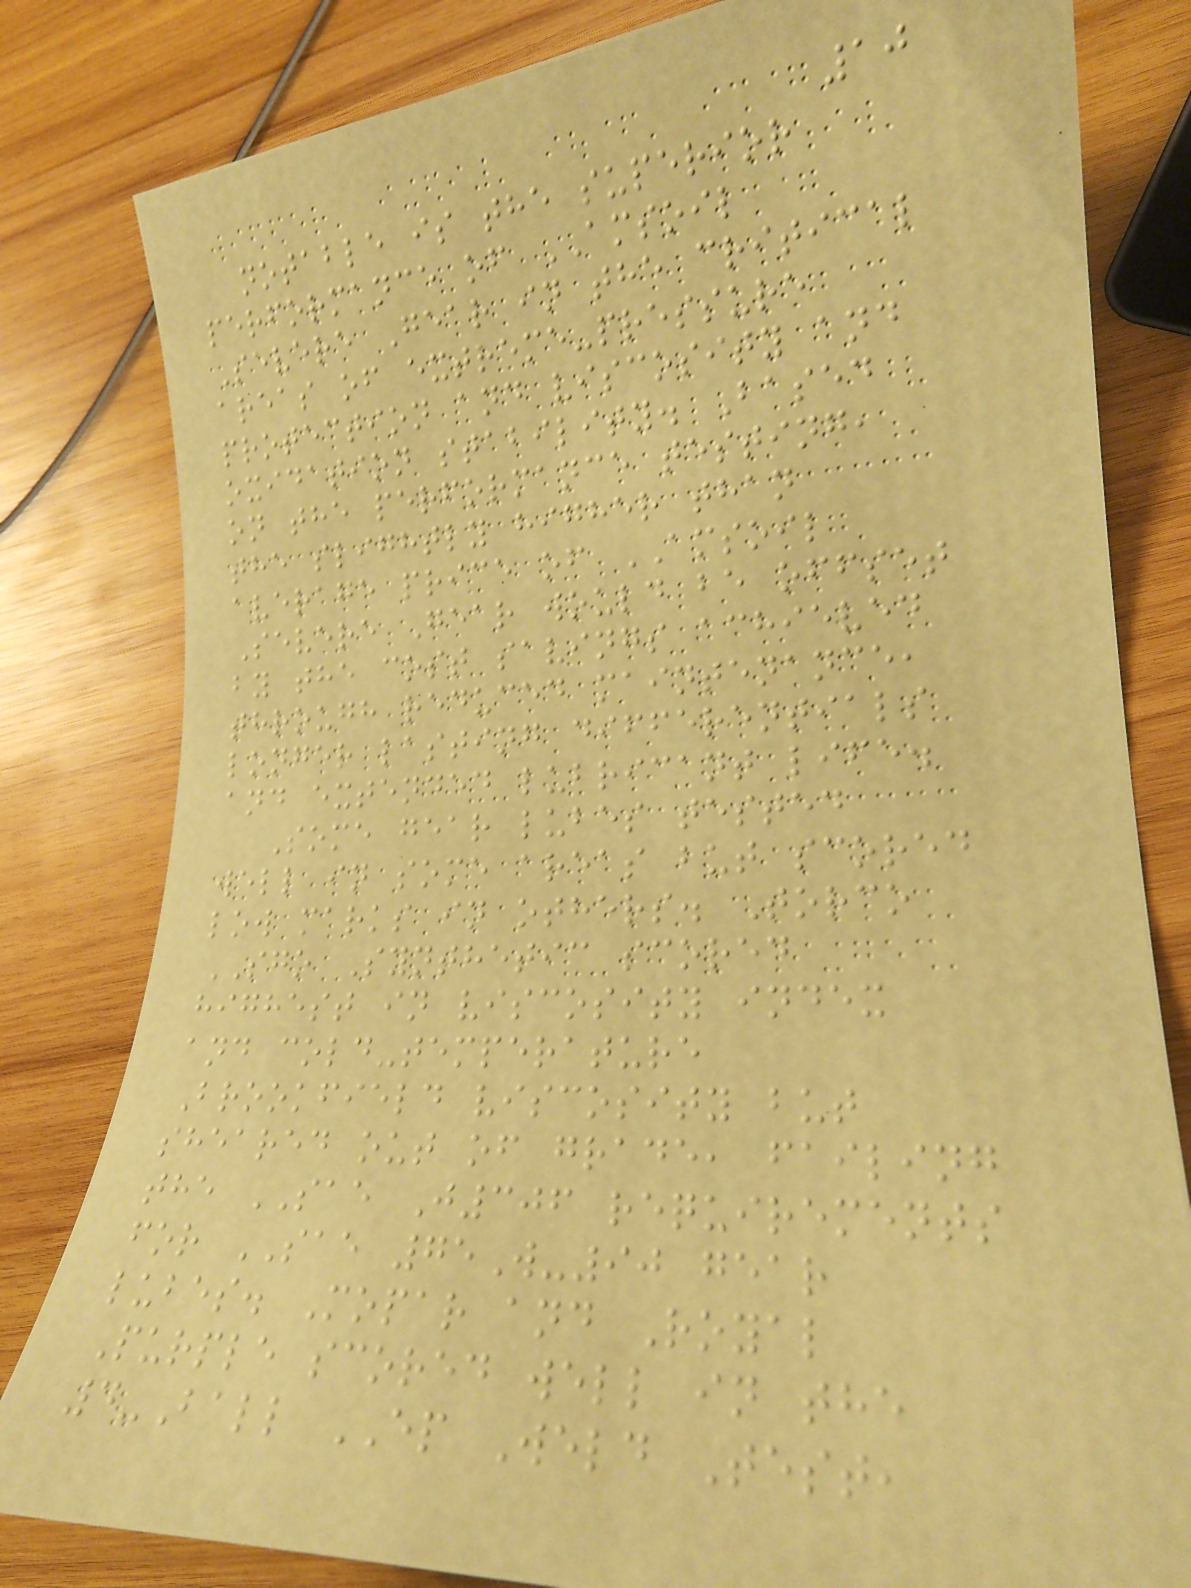10
notable is the superior
performance of AMSOIL
Severe Gear in the critical
areas of extreme-pressure
protection and viscosity and
oxidation stability. Based
on the performance testing,
the slightly higher than
average price of AMSOIL
Severe Gear would be offset
by the cost savings achieved
through reduced maintenance,
longer lasting differentials
and extended lubricant life.
Some gear lubes tested
well in some areas but scored
low marks in others. Torco
SGO Synthetic scored
highest in viscosity index
and cold-temperature
Brookfield viscosity but
sheared out of grade, failing
the SAE J306 requirements
for SAE 75W-90 gear
lubes. Mopar and Royal
Purple scored well in the
4-Ball EP Weld Test,
